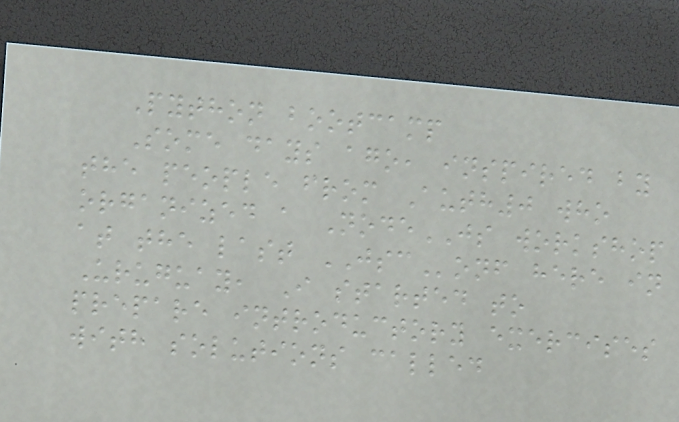Python bootcamp
Some days ago, inspired by
the people from Auth0 who
organized a NodeJS workshop
at the last JSConf here in
Uruguay, I started to
prepare introductory exercises
with solutions called
